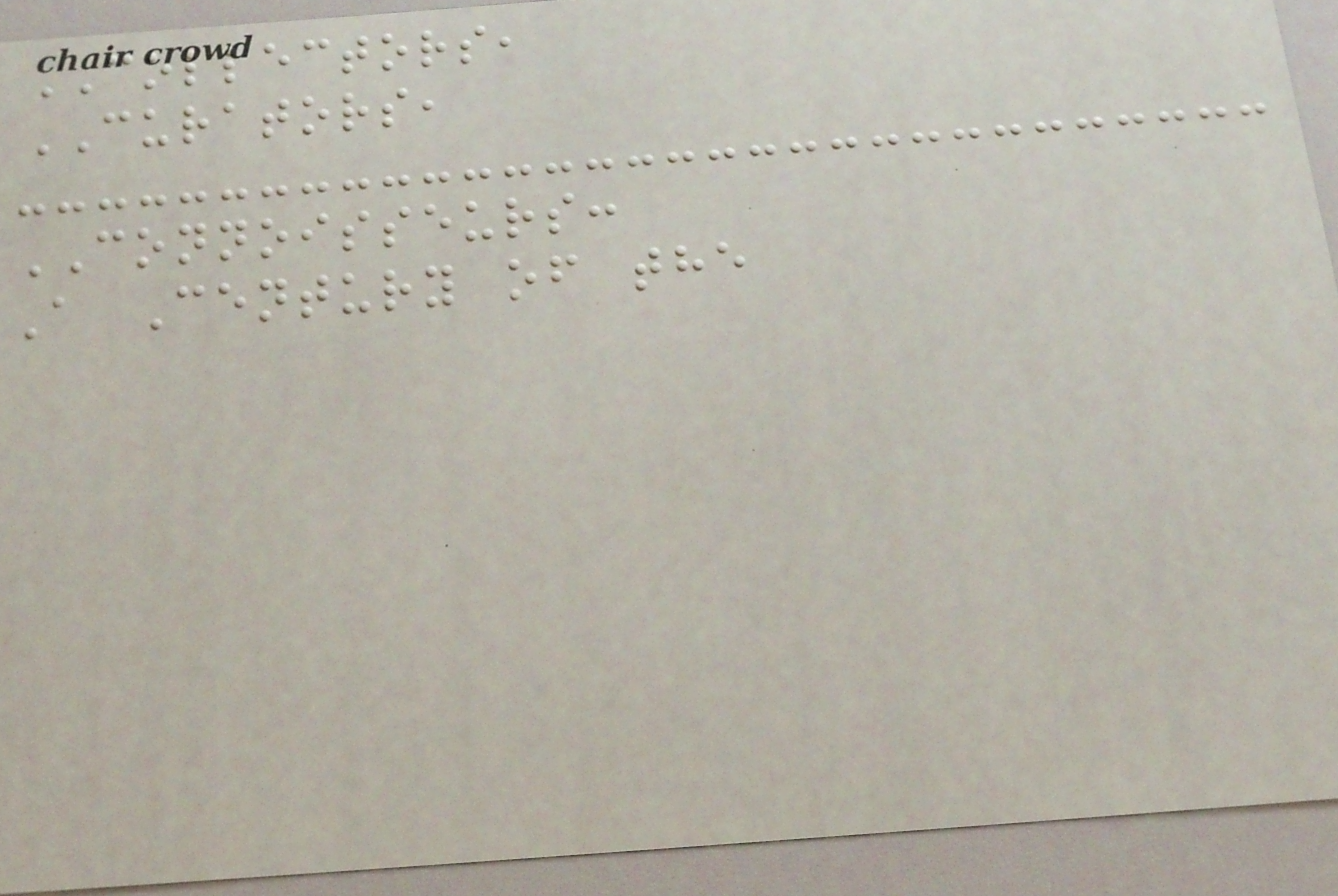COLLECTORS,
CURATORS,
CONNOISSEURS:
A Century of the
